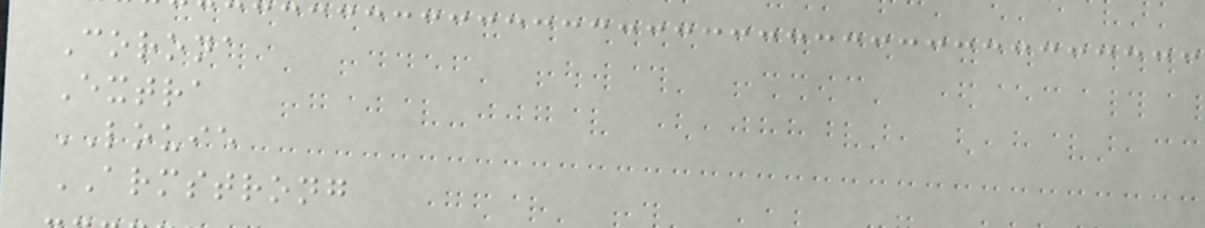Corona
Extra
LOUIE
ARMSTRONG
